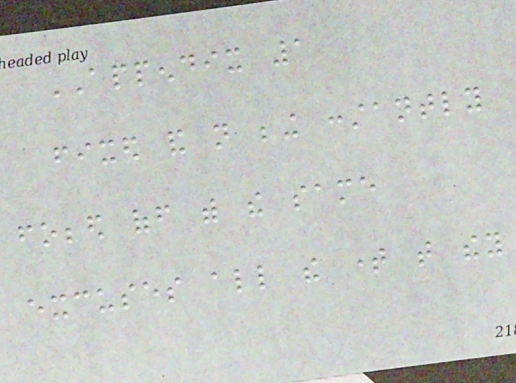APPENDIX 1
fixed and not being constantly
fobbed off with the same
excuses all the time that they
